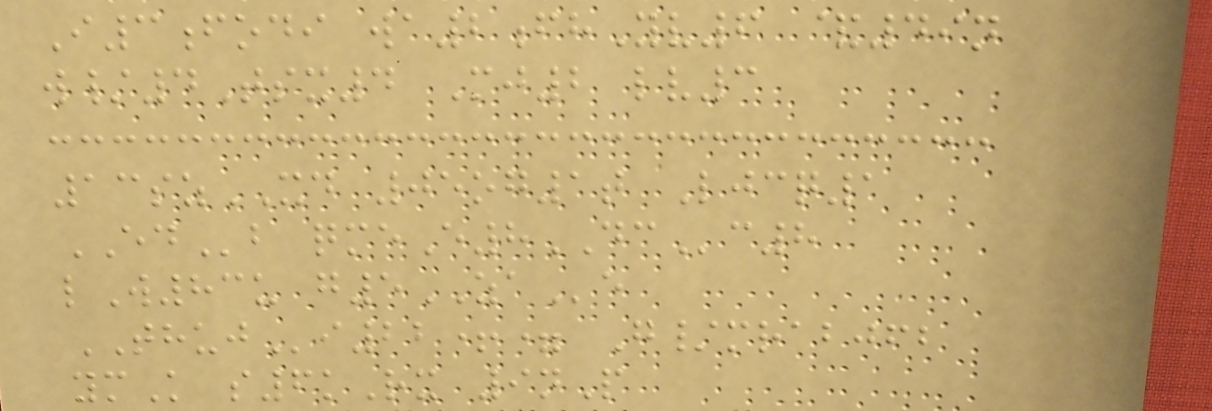I3fodi wa2fhYv6 &49n
w/4Tsx4 Mj2 lv3
13szXD 05og1t Ljcq1
EDb qmeE8DCc8
lW83u g5ZAe
THUJi22+= G/mrabjfb
ymK s6kRx 9nP
